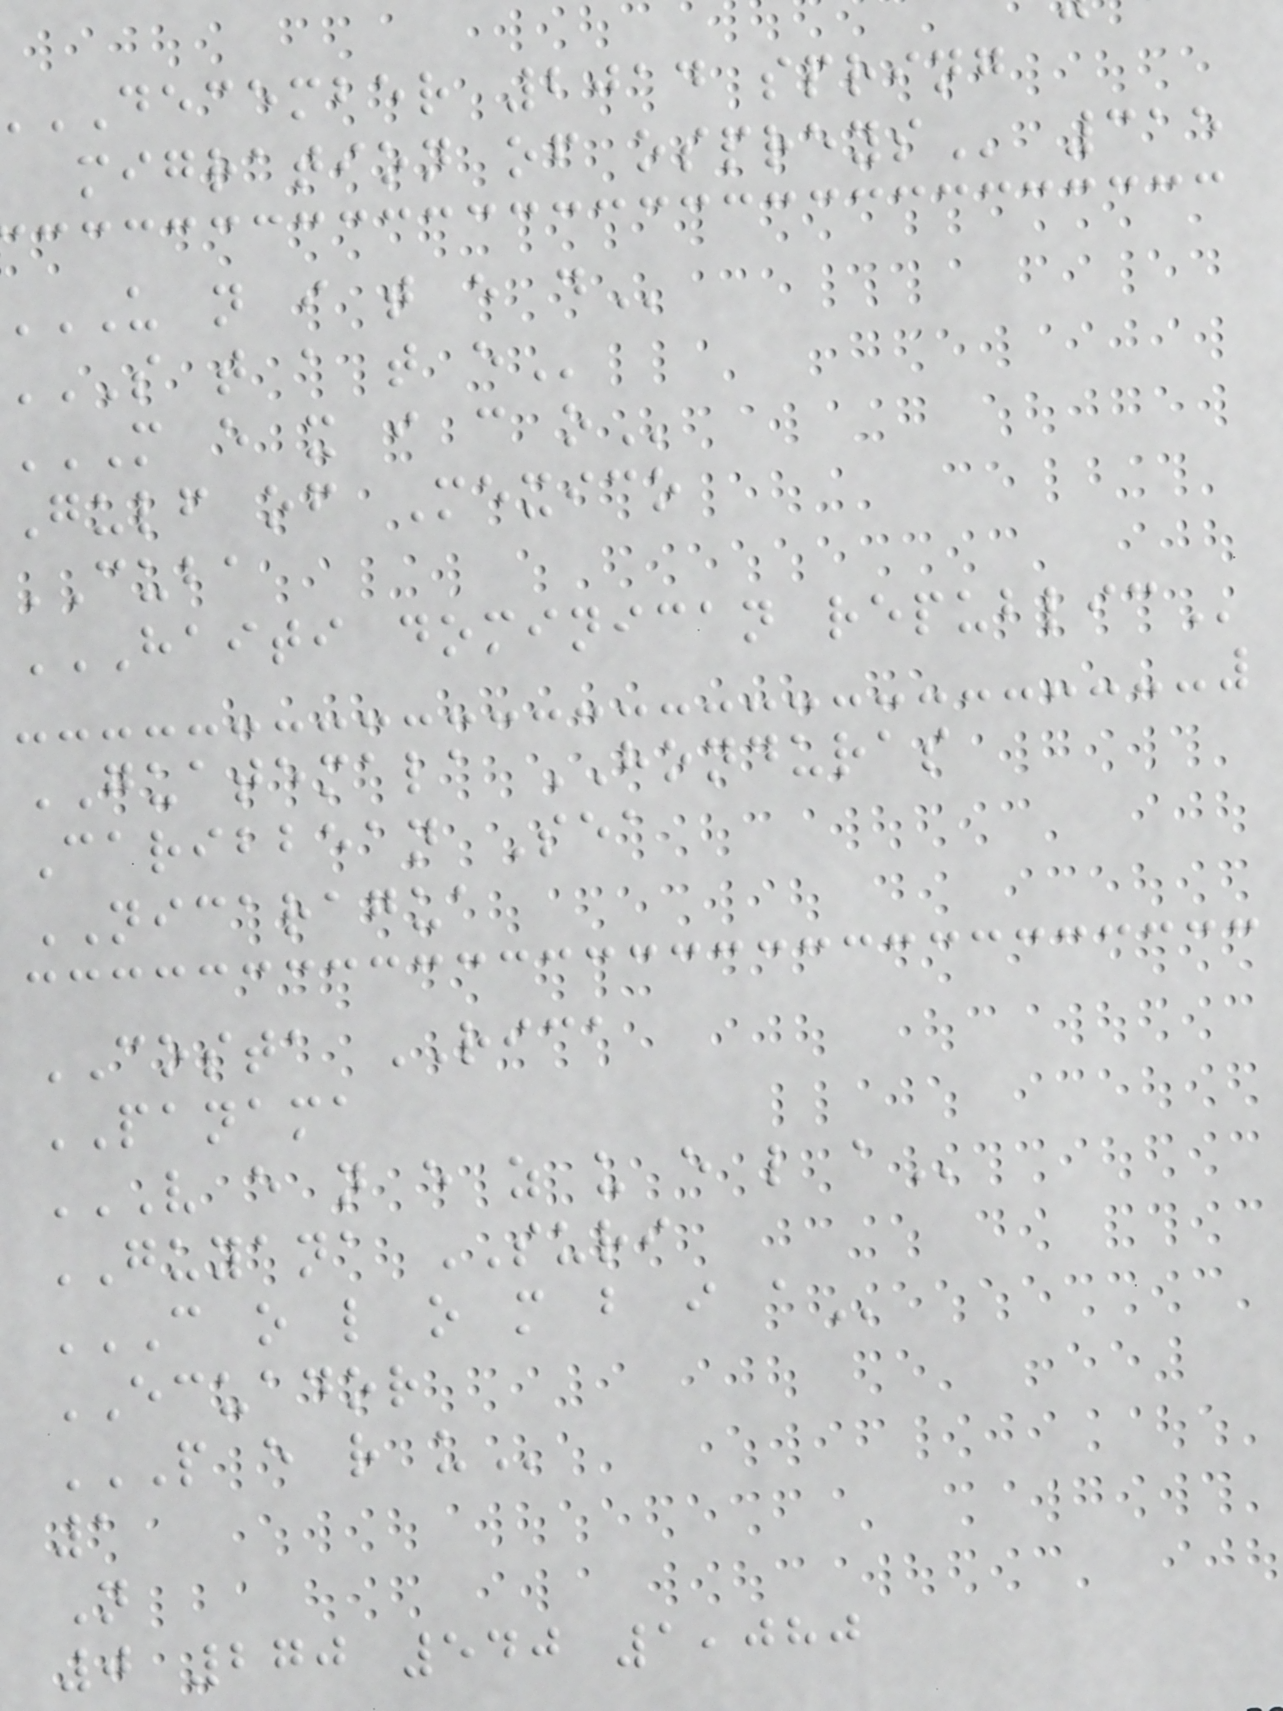DECEMBER 2014 spring
migration of
U n i t e
S T A T E
M E X I C O
Gulf of Mexico
CUBA
HAITI DOMINICAN REPUBLIC
GUATEMALA HONDURAS
Caribbean Sea
NICARAGUA
COSTA RICA
PANAMA
V E N E Z U E L A
GUYANA SURI
C O L O M B I A
ECUADOR
P E R U
1
N
0 270 540 1,080
